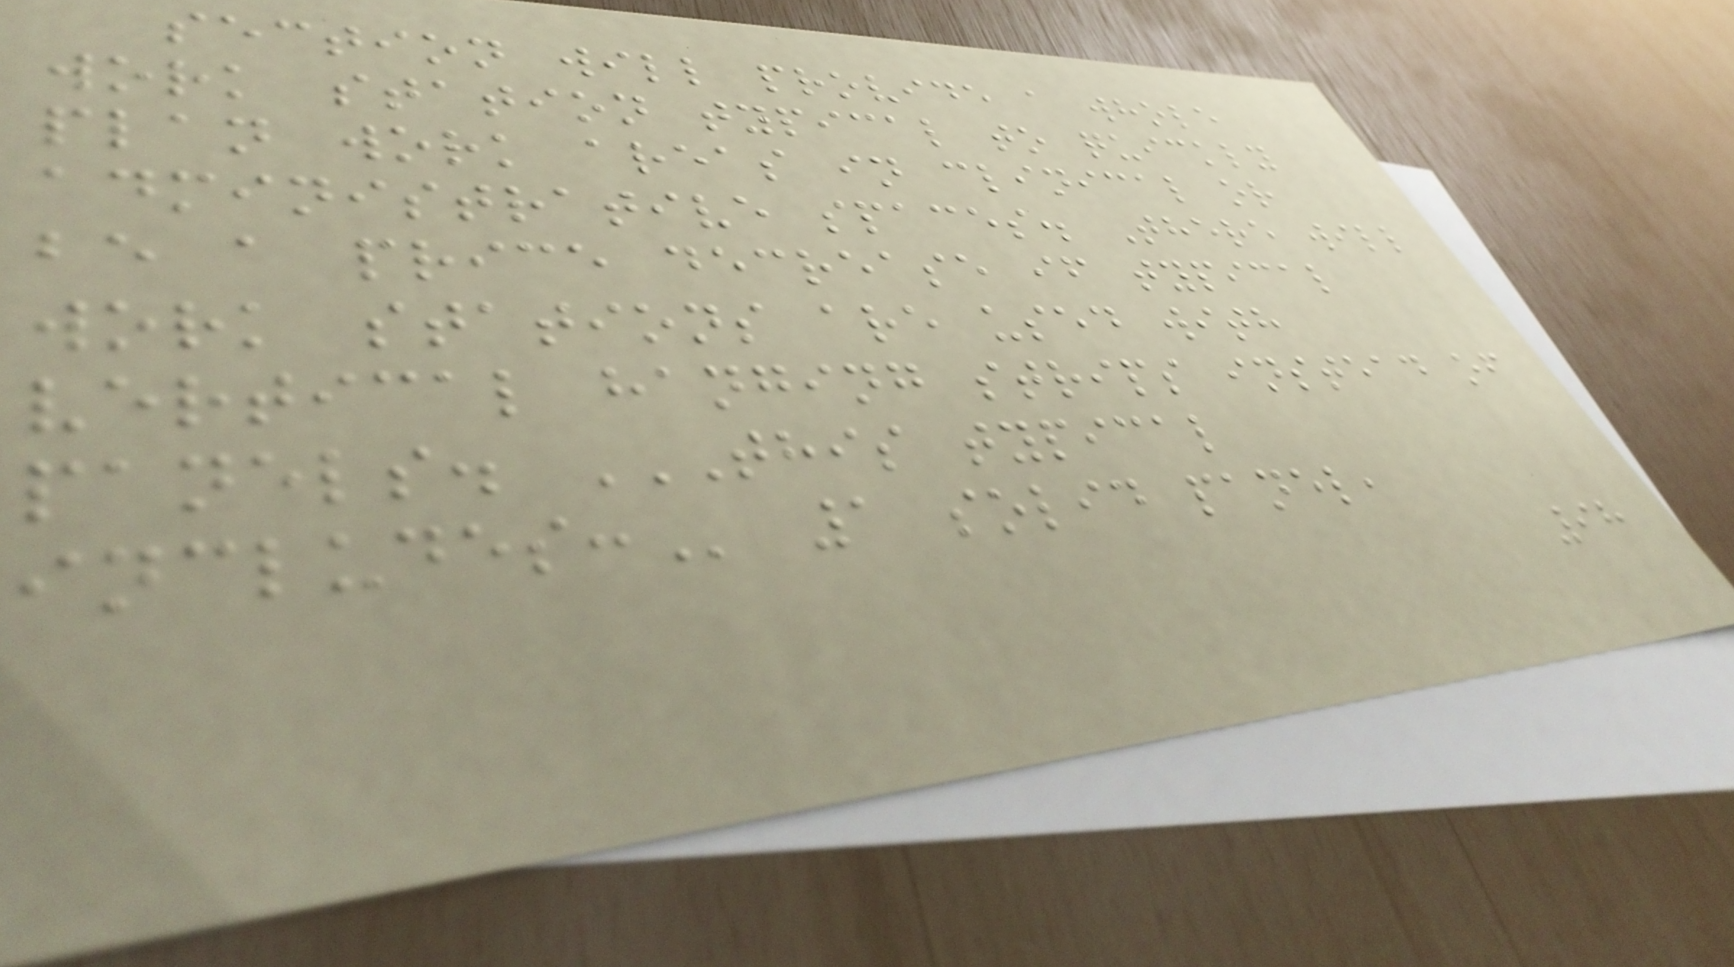section will provide a whole
work station typical to quickly
plan work areas in clinical or
administrative spaces. There will
be a price decrease if typical
work stations are used with
vertical hanging strips instead of
panels. THIS TYPICAL
INCLUDES: 1 solid panel,
98
